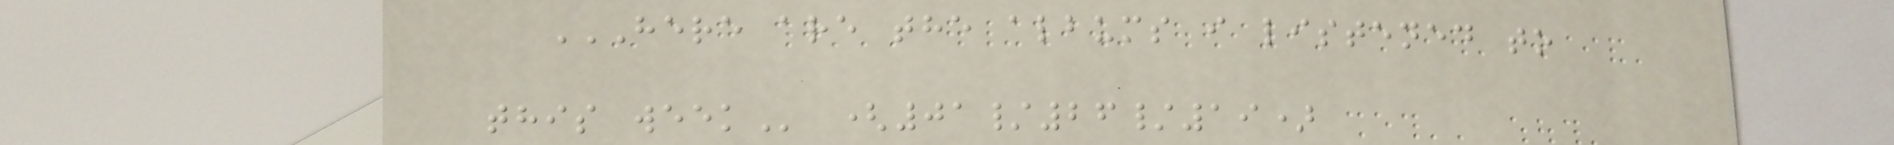HERE ARE THE ALBUMS I LISTENED TO
THIS WEEK (01/26/19)
